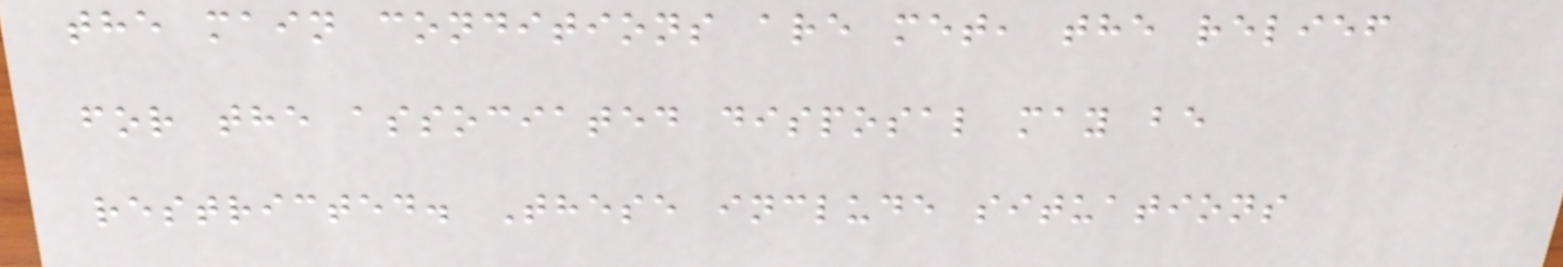the main conditions are met, the relief
for the associated disposal may be
restricted. These include situations
